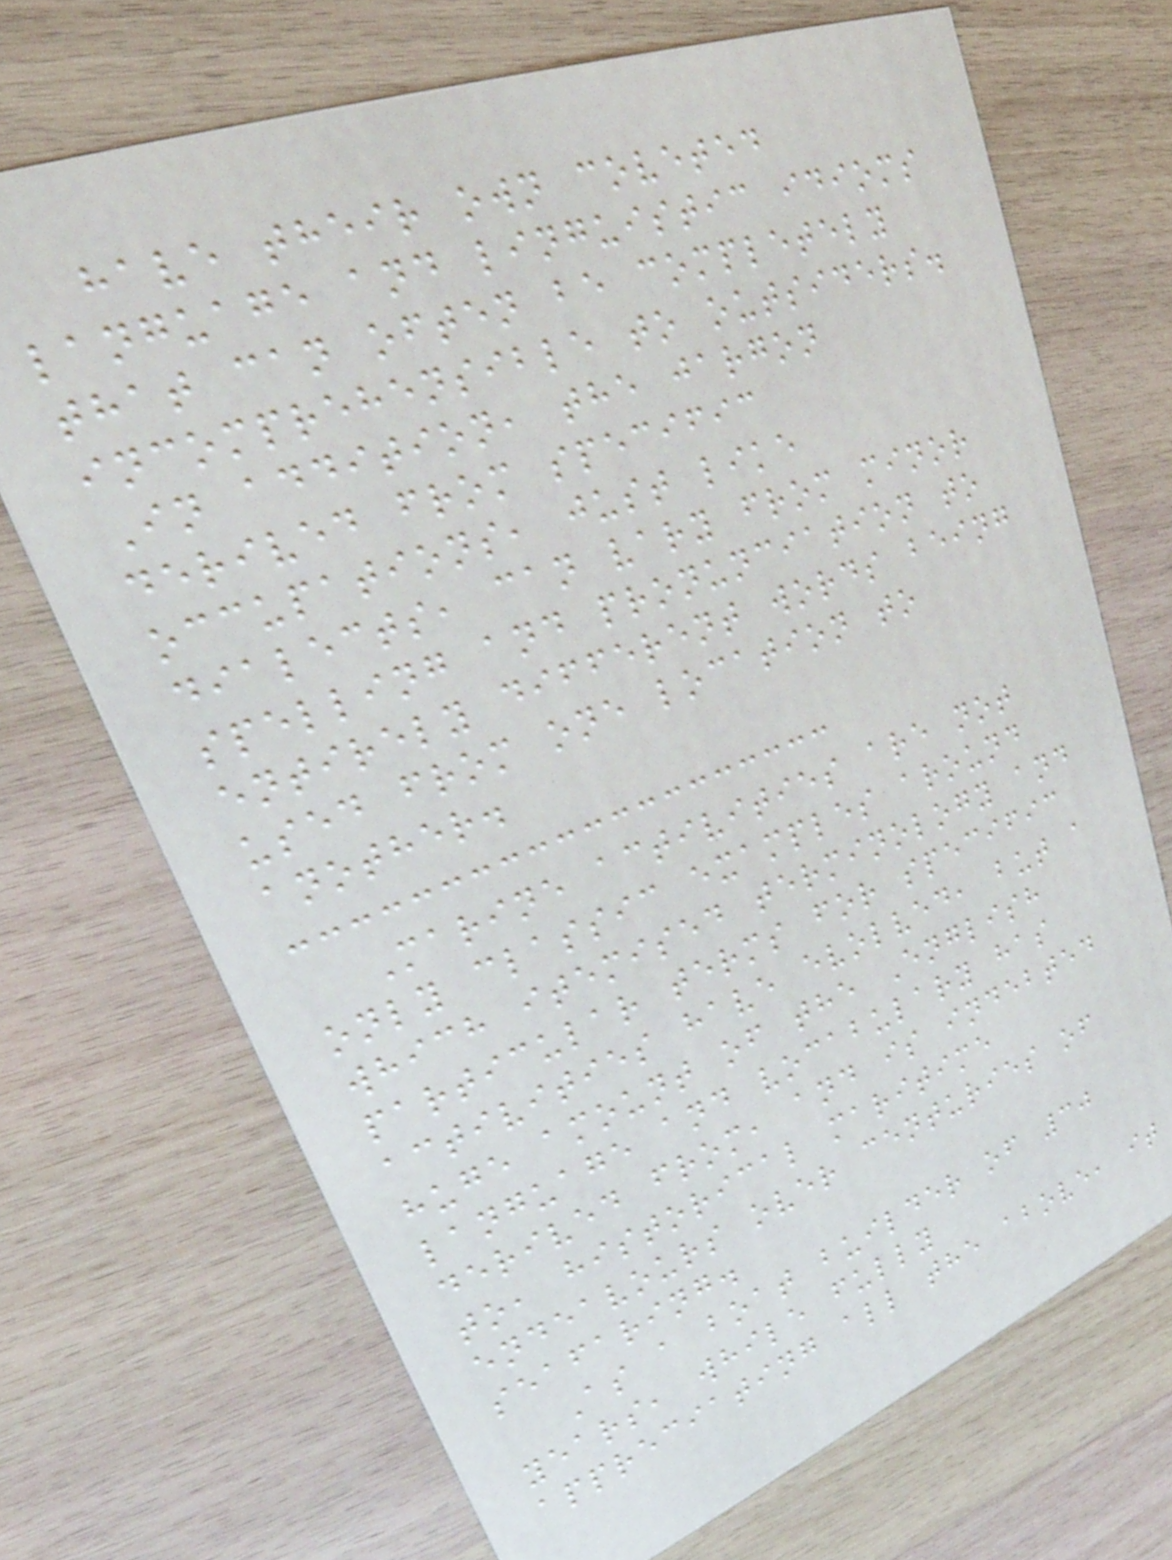have their own coveted
language and linguistic idioms
that can often be completely
incomprehensible to outsiders.
In addition, the jargon
derived from specific
occupations, just like
dialects, can vary from minor
spelling and pronunciation to
entirely different words being
used from one location to
another.
Marine activities are not
only classic examples around
which itemised terminology and
particular terms for specific
activities have evolved, but a
huge amount of the English
language and vocabulary has
derived from, and is indebted
to, historical maritime
endeavours over centuries of
seafaring.
As a boat builder of 30
years, while fully
appreciating all the above, it
